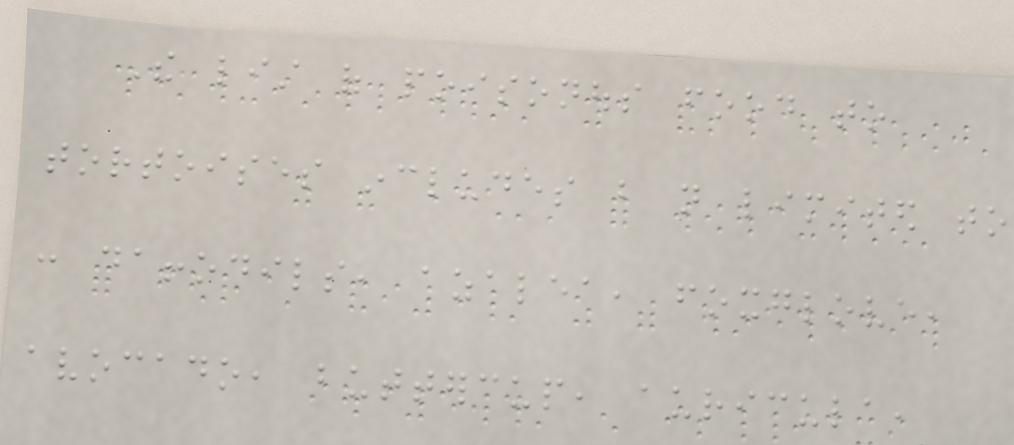The list of poisonous food to
tortoises includes but not limited to
: daffodils, azalea, foxglove,
avocado, buttercup, auricula,
